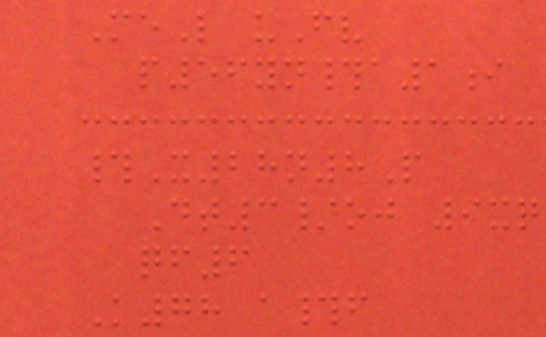MeL uFv
p56yn#a1i
#X28n8P
Dt3/oj 9xq
qf6
K78 a#f
